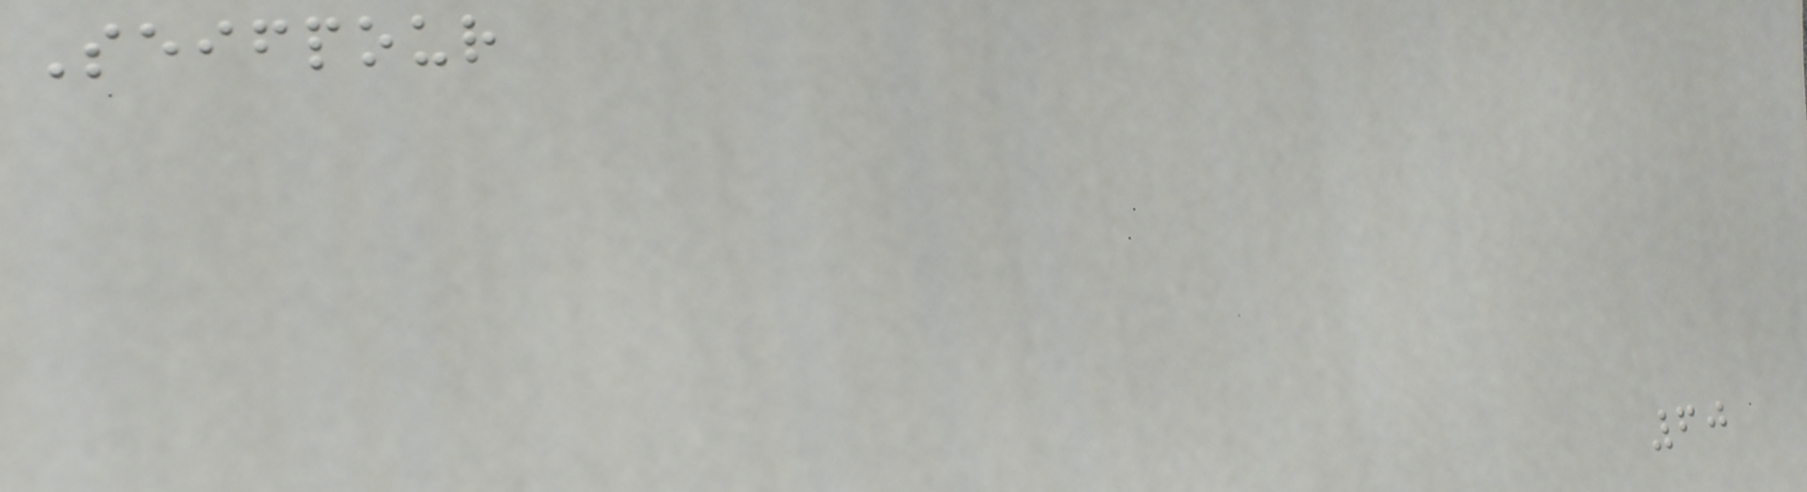Seifpour
60
